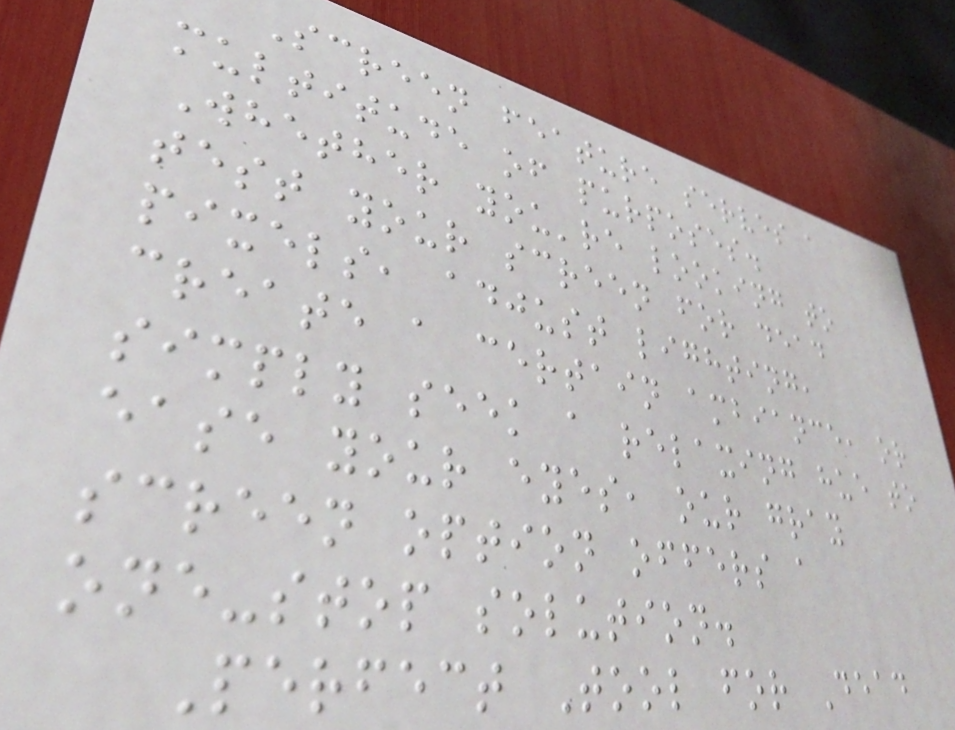Screen feature serves a
multitude of purposes.
Whether you're looking to
test your screen for dead
pixels, adjust lighting,
create a certain ambiance, or
simply seek a relaxing hue to
ease your eyes, our gray
screen option offers a
one-stop solution.
Perfect Tool for Dead
